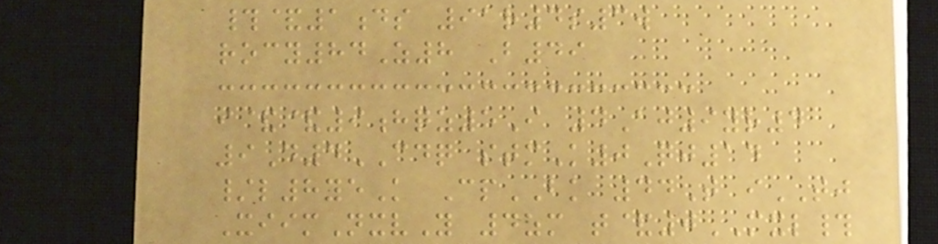#&1ds 91r4s3w
rocy84Z8 B49
i&&9hqz5I 4Aj9yr4
9D4CDQ stmK0Qj14
/l8yeK CpBK 44T iTJ
XiimNxvY 4zm t&0MXL#
